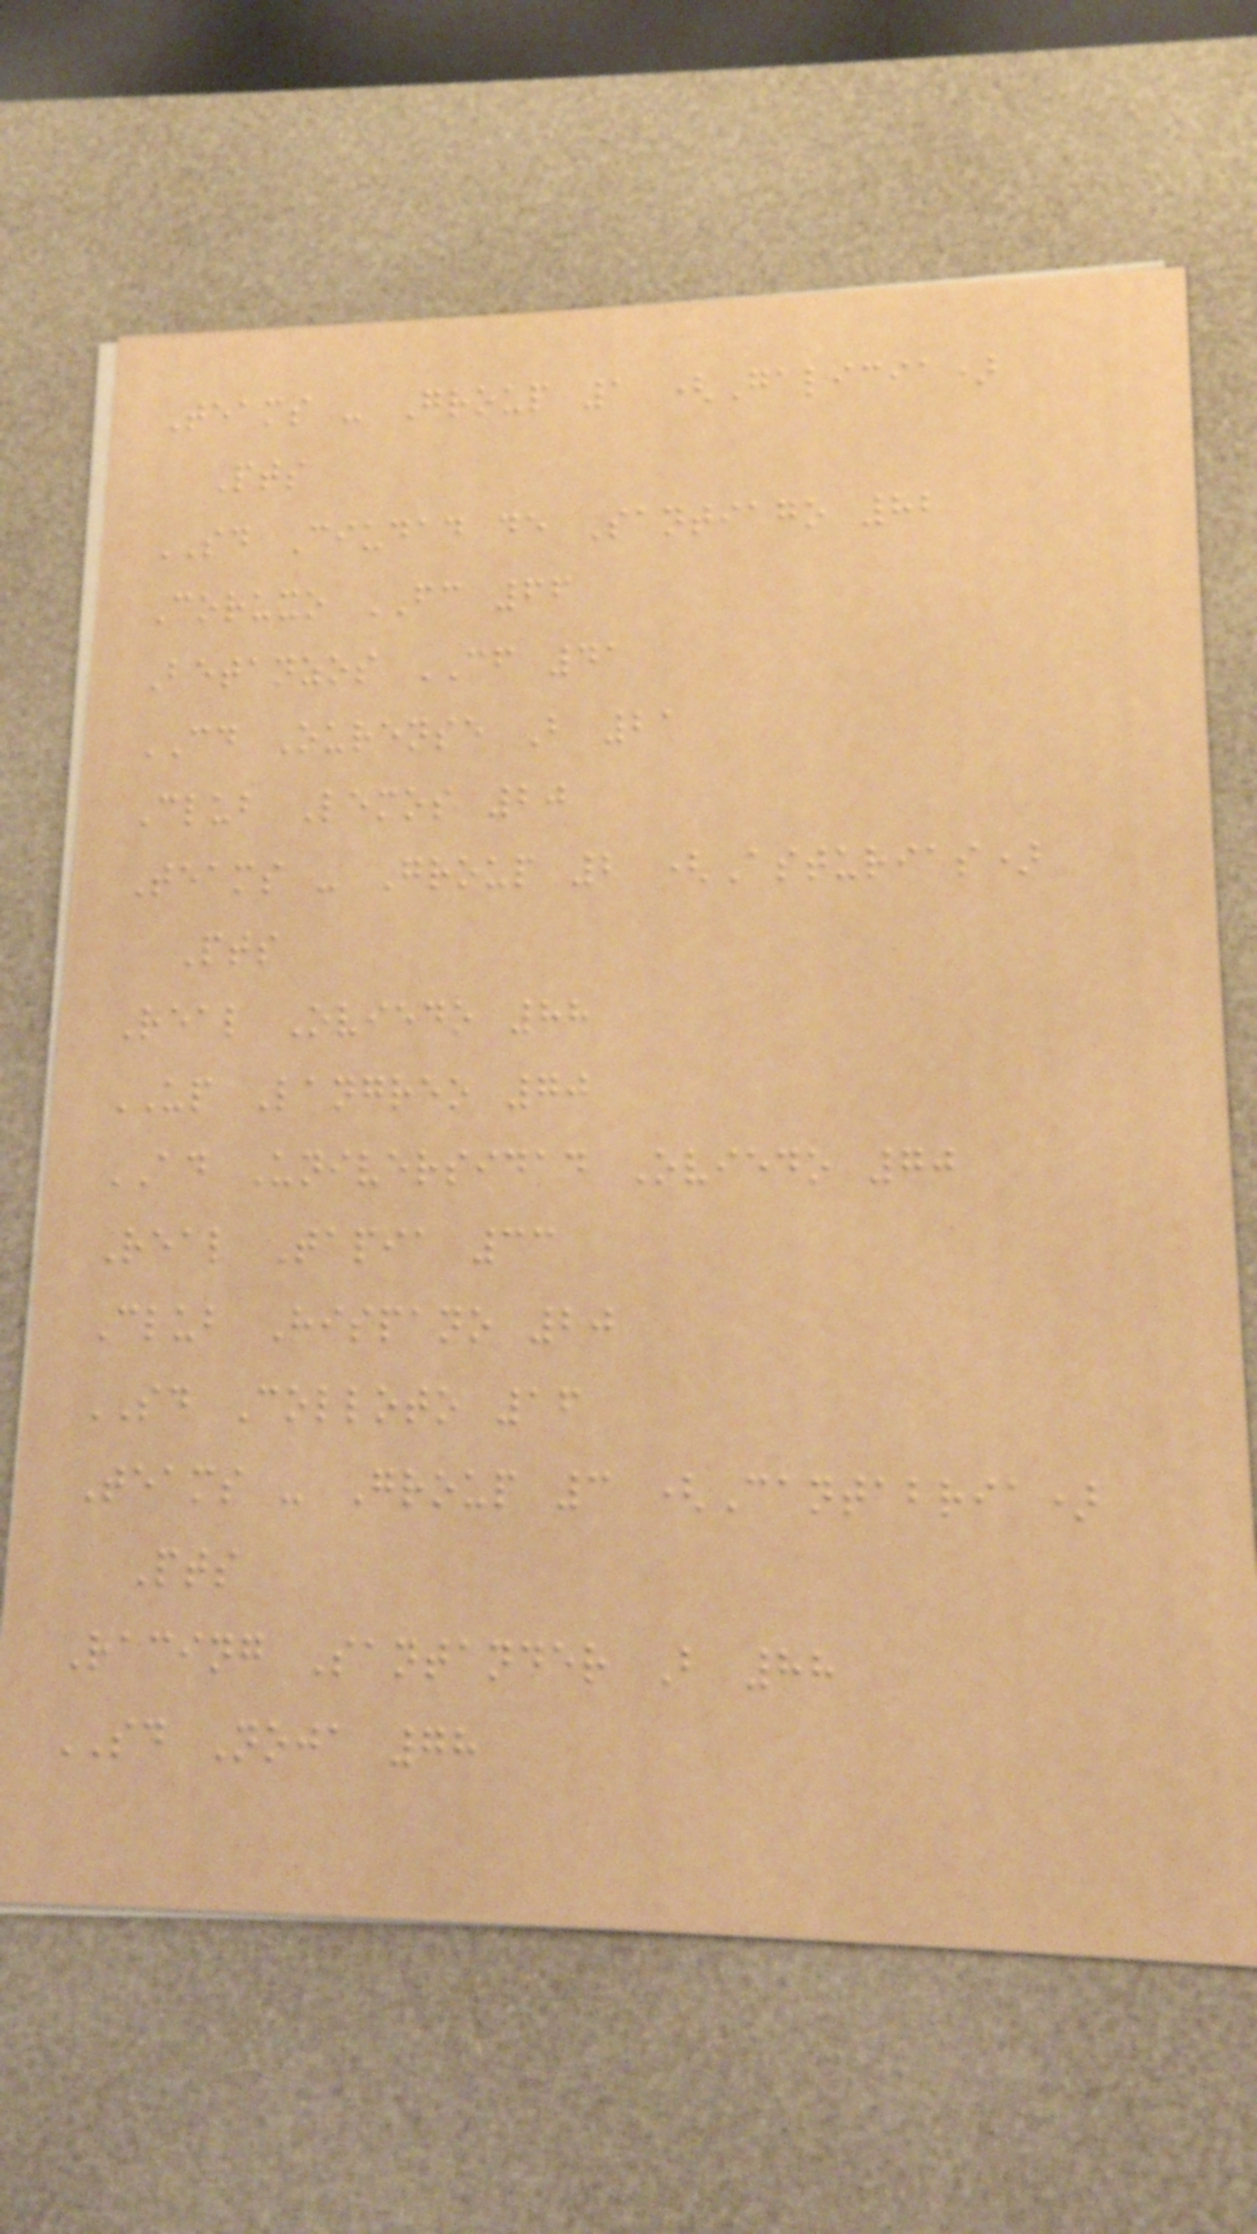Teams - Group 1 (Galicia)
Pts
SD Ciudad de Santiago 82
Coruxo FC 66
Betanzos CF 41
CD Ourense B 21
Club Lemos 20
Teams - Group 2 (Asturias)
Pts
Real Oviedo 88
UP Langreo 70
AD Universidad Oviedo 70
Real Tapia 33
Club Hispano 20
SD Colloto 16
Teams - Group 3 (Cantabria)
Pts
Racing Santander B 88
SD Noja 78
